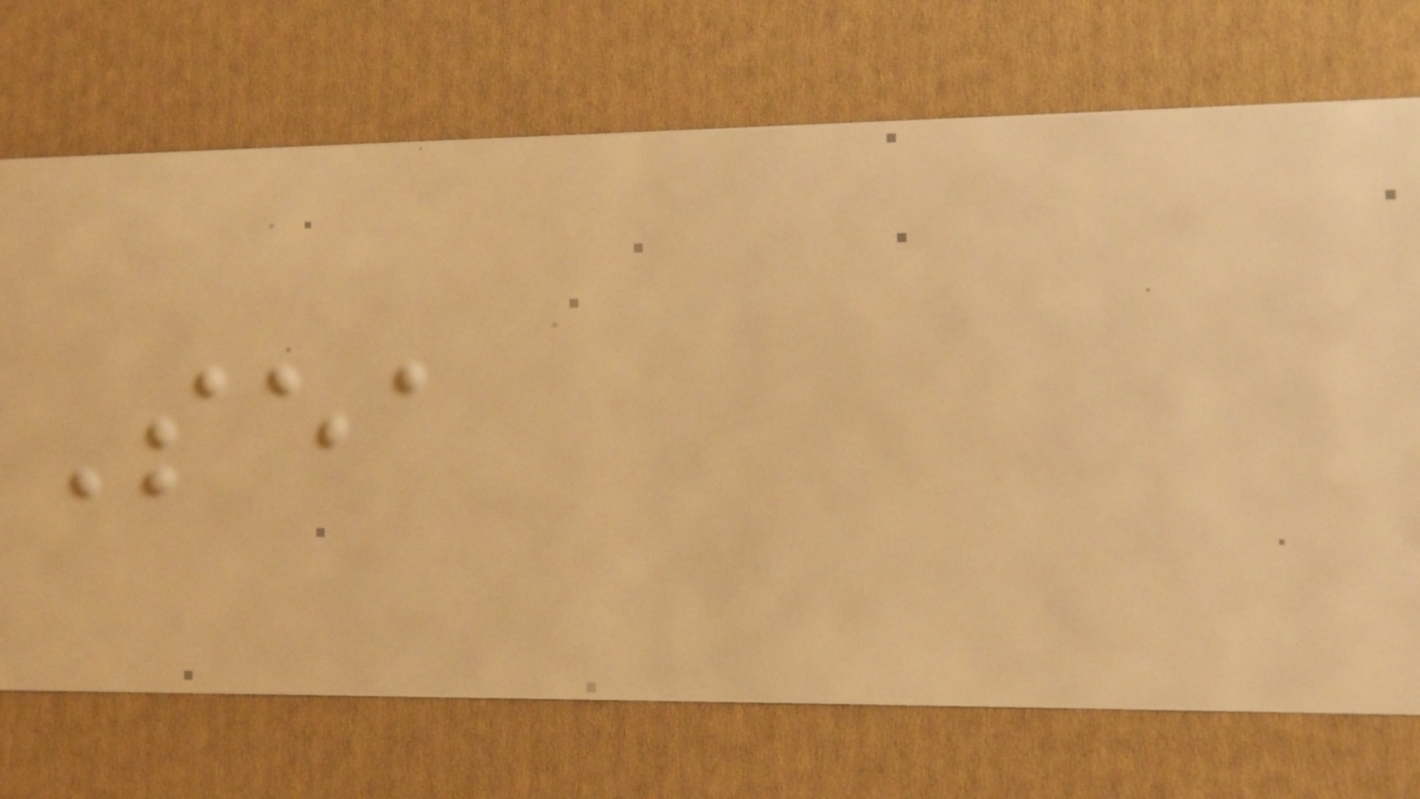Sea
